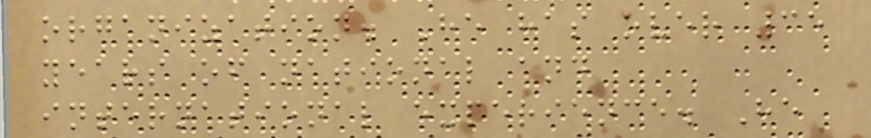organization. He has over 35
years of national and
international experience. He
